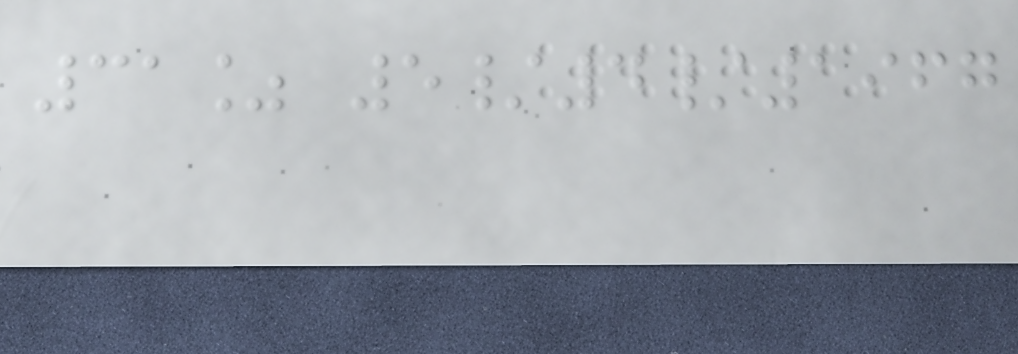31% 5/4/1967
